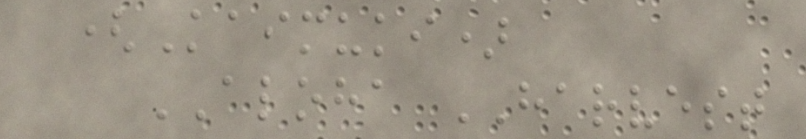(Kaimuki)
ALOHA HARVEST
